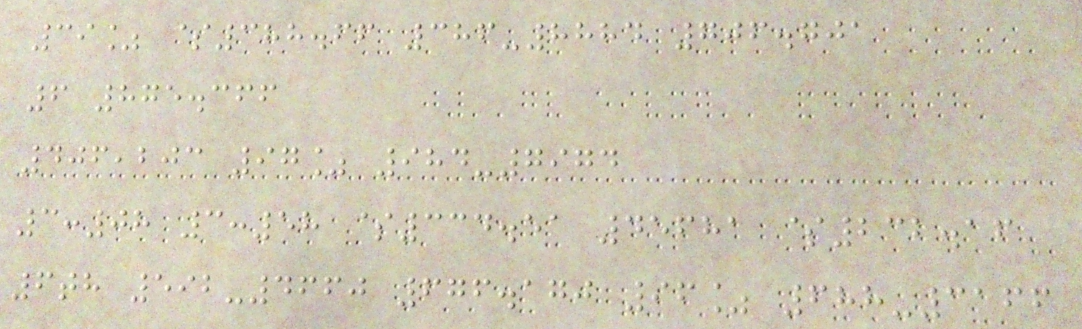39% $388.66 386-8884 706.701
6 875.366
406,203 97% 984-7974
3:08 3:58 $334.51 45681 $232.16
6th 592-4660 676.170 96% 688-3166
